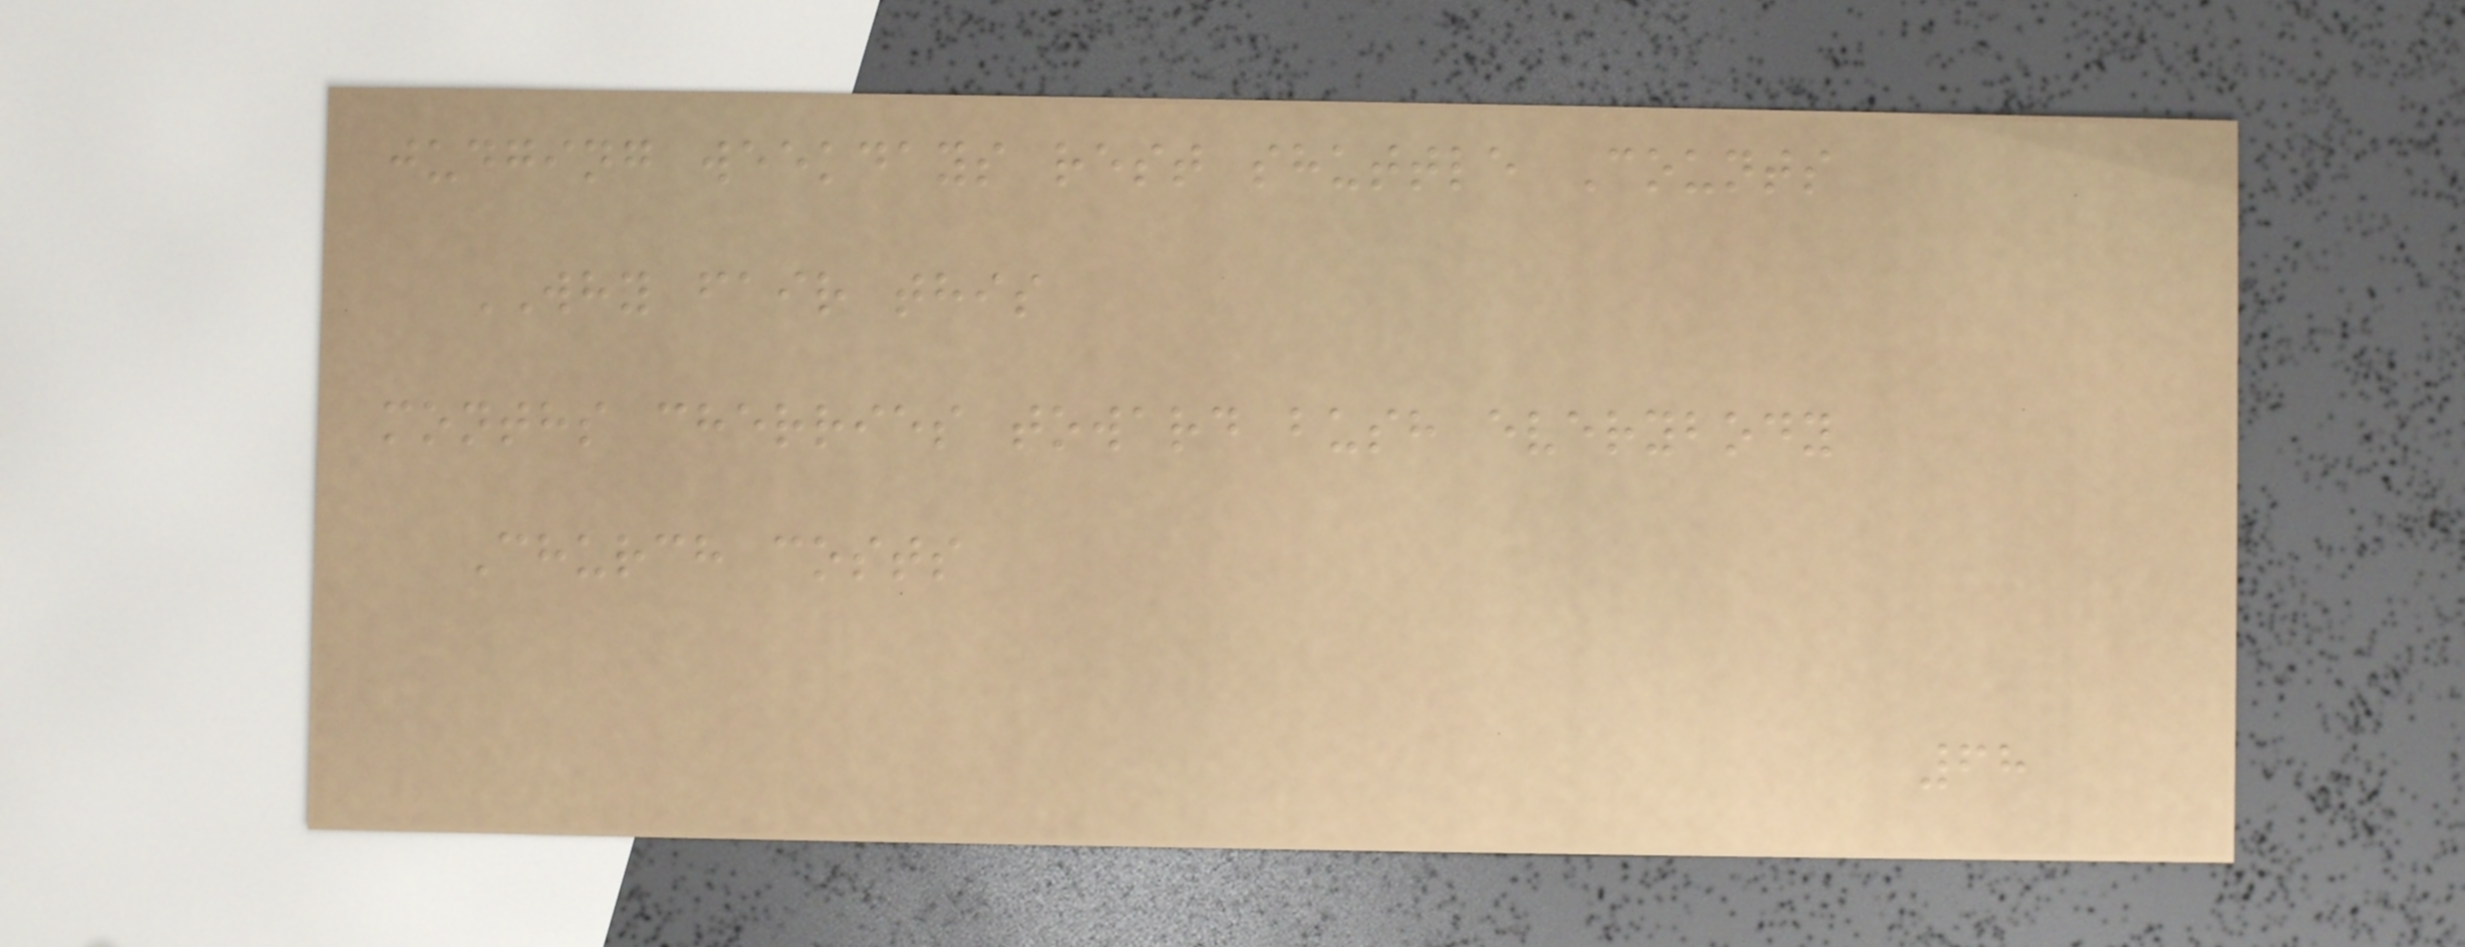judging weekdays rest shuttle Counts
WHY fair this
months cherries toward bush everybody
Church costs
68
